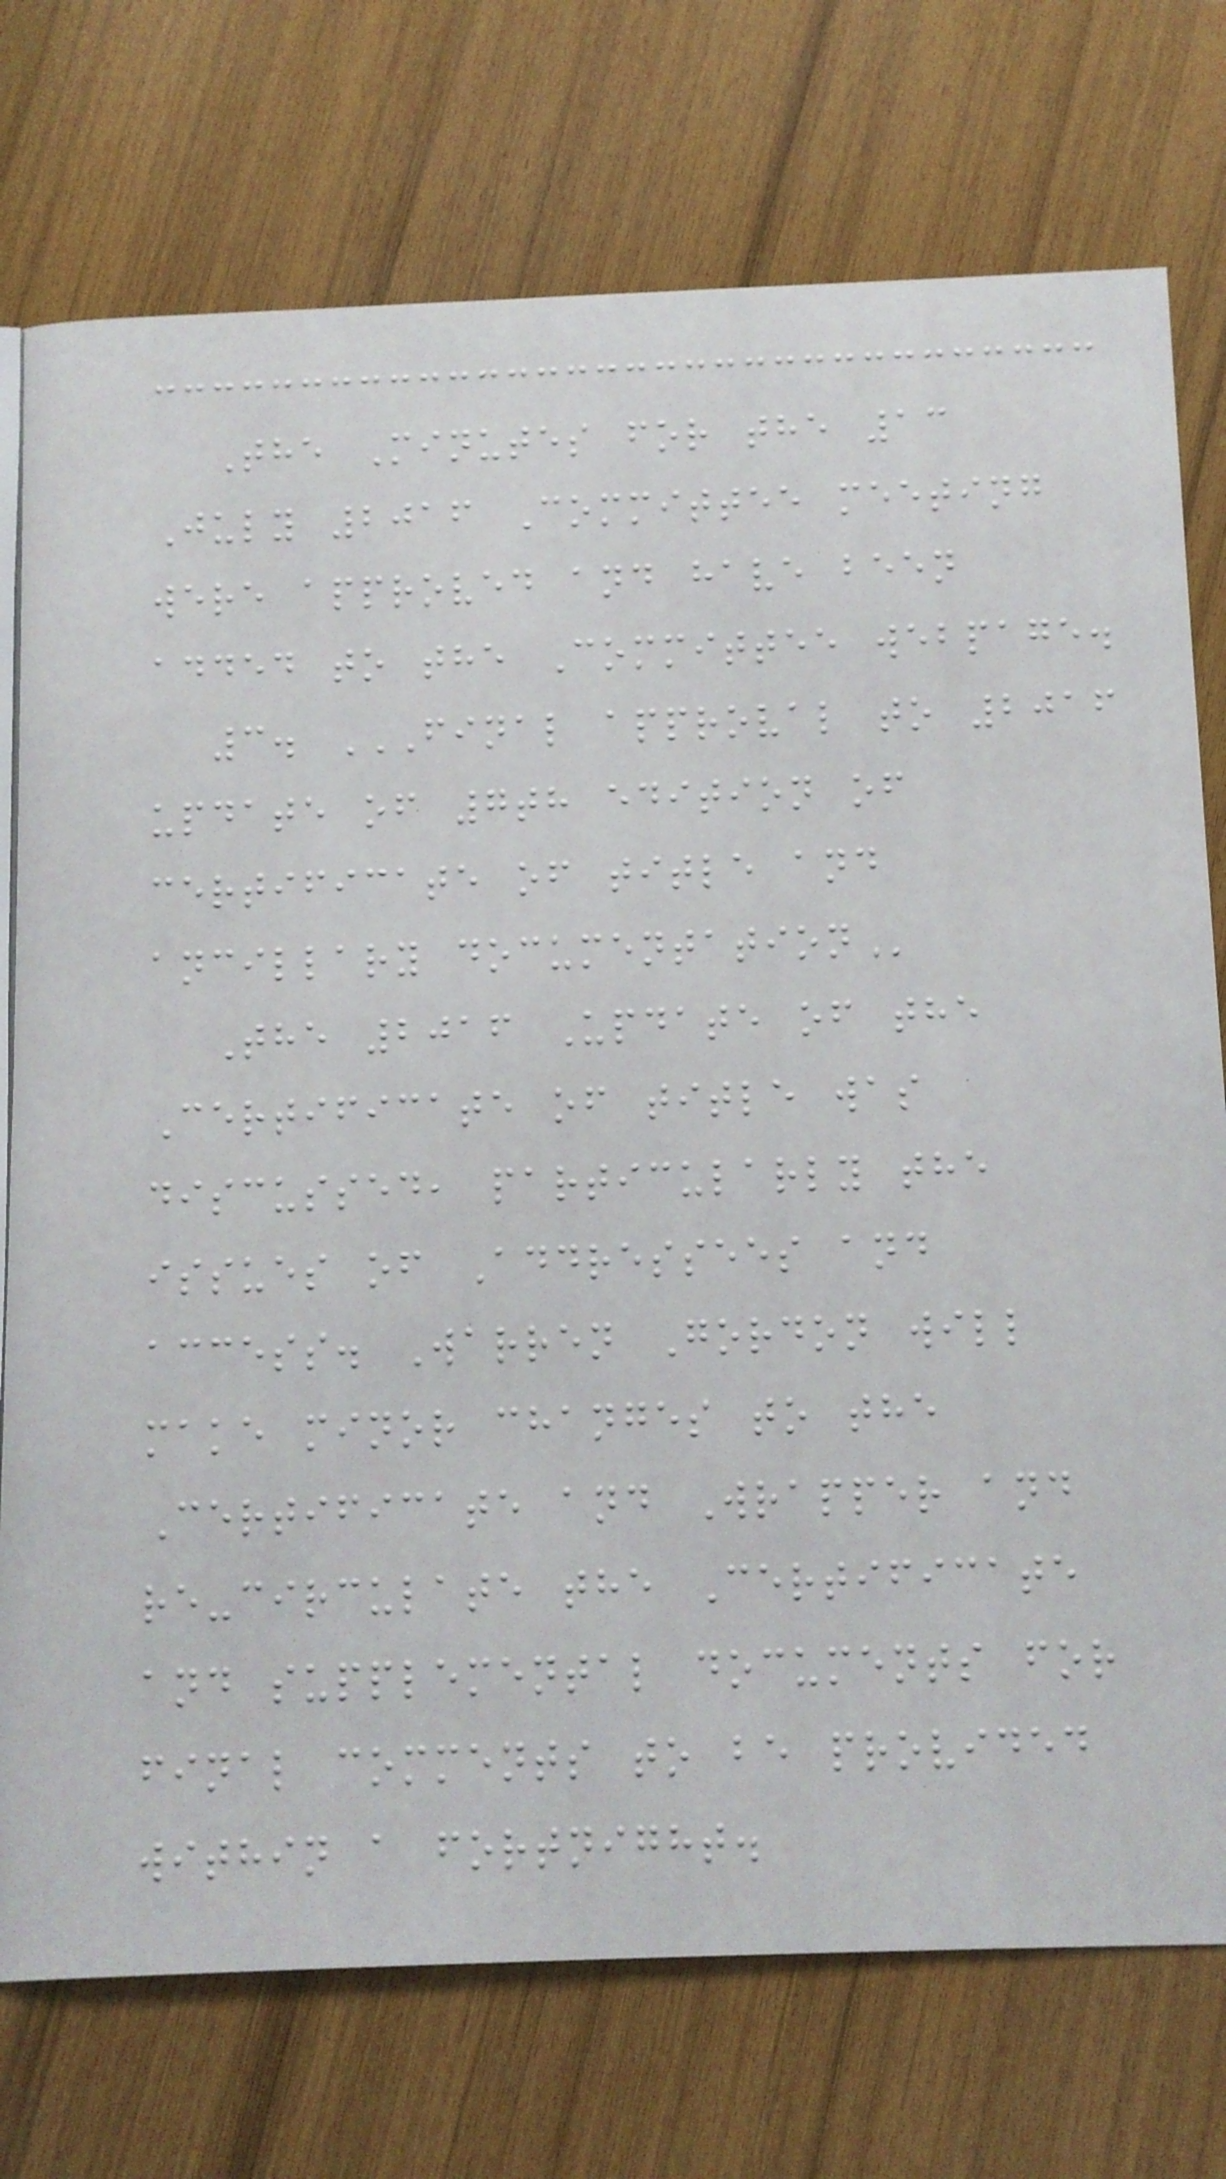The Minutes for the 13
July 2016 Committee meeting
were approved and have been
added to the Committee webpage.
3. FINAL APPROVAL TO 2016
UPDATE OF 7TH EDITION OF
CERTIFICATE OF TITLE AND
ANCILLARY DOCUMENTATION
The 2016 Update of the
Certificate of title was
discussed, particularly the
issues of Addressees and
access. Warren Gordon will
make minor changes to the
Certificate and Wrapper and
re-circulate the Certificate
and supplemental documents for
final comments to be provided
within a fortnight.
